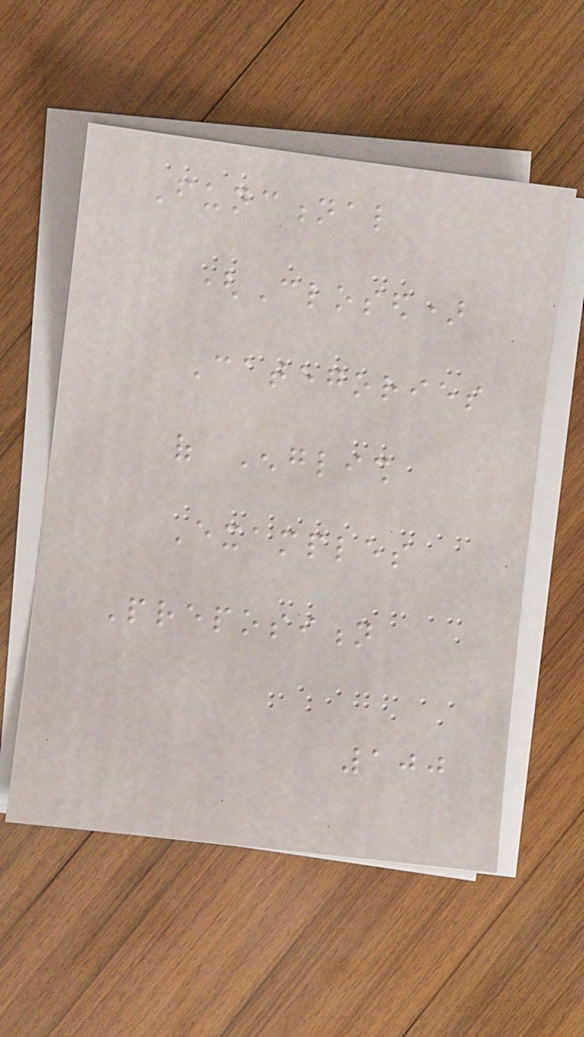Functional
(Closed)
Categories
of English
Examples
Preposition
100
